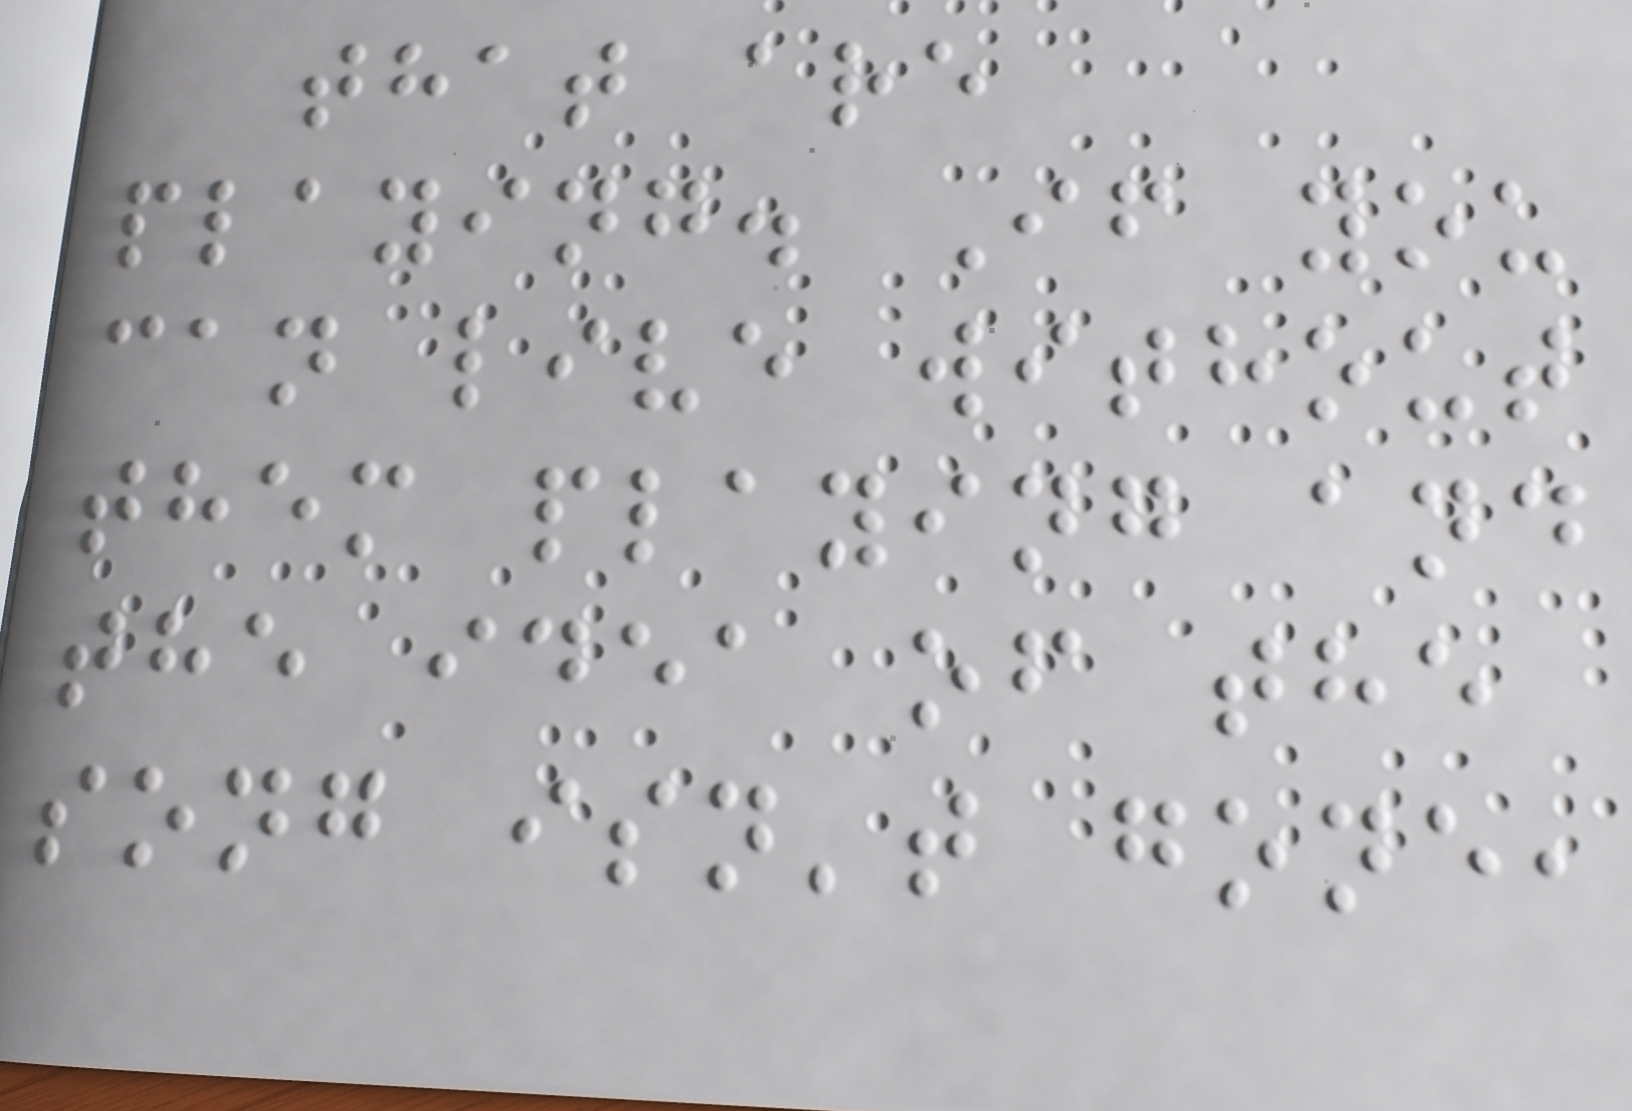that are
playing. If you
can live without
them playing and
the idea of the
song isn't gone,
